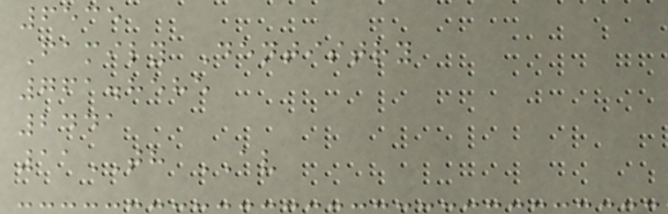6535
Family Dentistry
761.8585
2441
11TH AV
